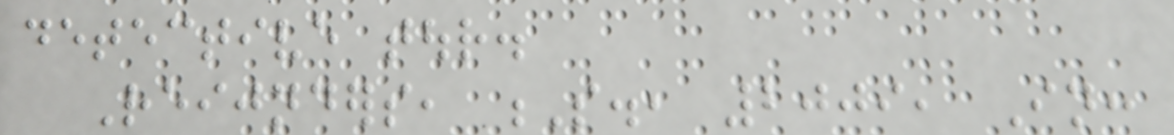detective tour.
Reijnders, S., 2009, In:
